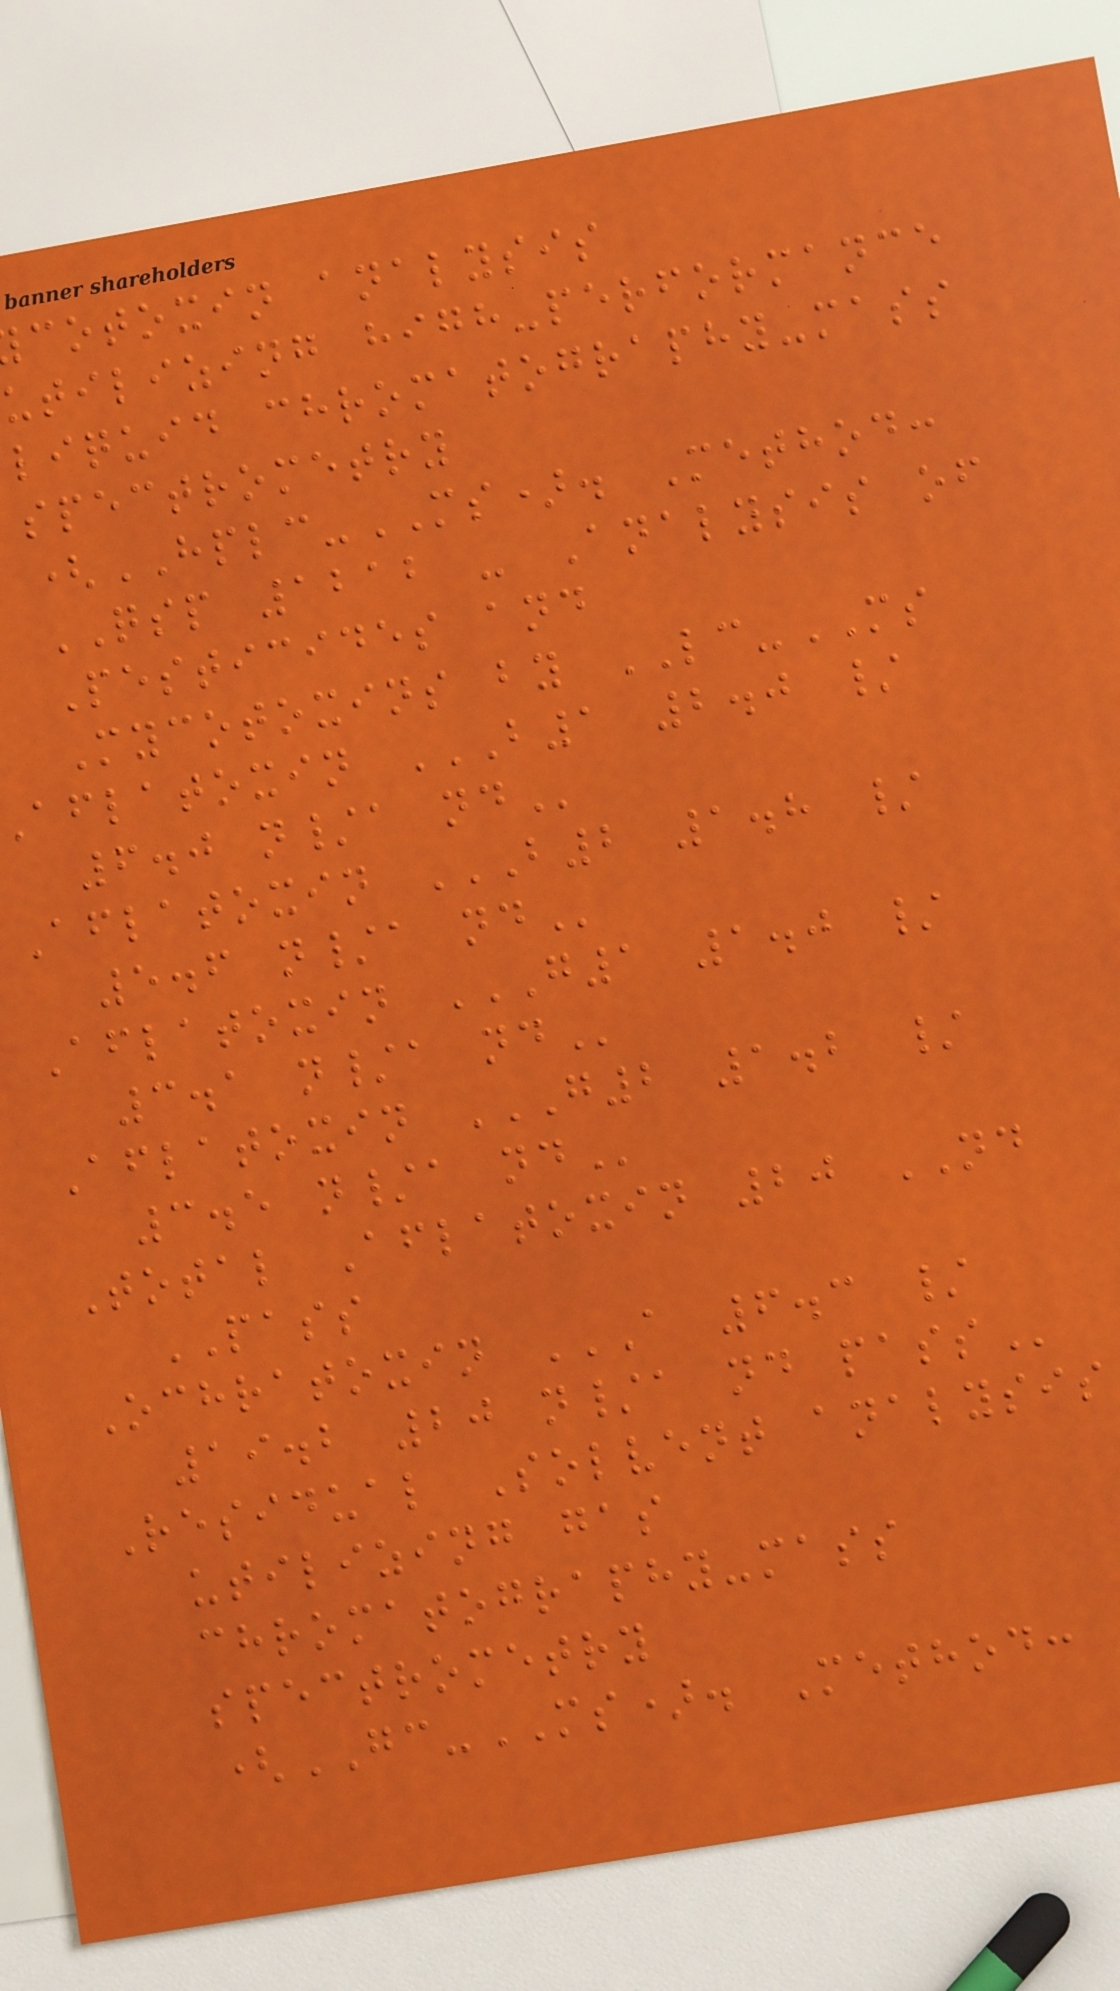cotoxin analysis
utilizing high-performance
liquid chromatography-mass
spectrometry
(HPLC-MS). Method:
QSP 1212 - Analysis of
Pesticides and
Mycotoxins by LC-MS
6.0 n/a
Aflatoxin B2 1.8 /
5.6 n/a
Aflatoxin G1 1.0 /
3.1 n/a
Aflatoxin G2 1.2 /
3.5 n/a
Total Aflatoxin 20 ND
PASS
Ochratoxin A 6.3 /
19.2 20 n/a nd
Residual Solvent analysis
utilizing gas
chromatography-mass
spectrometry
(GC-MS). Method:
